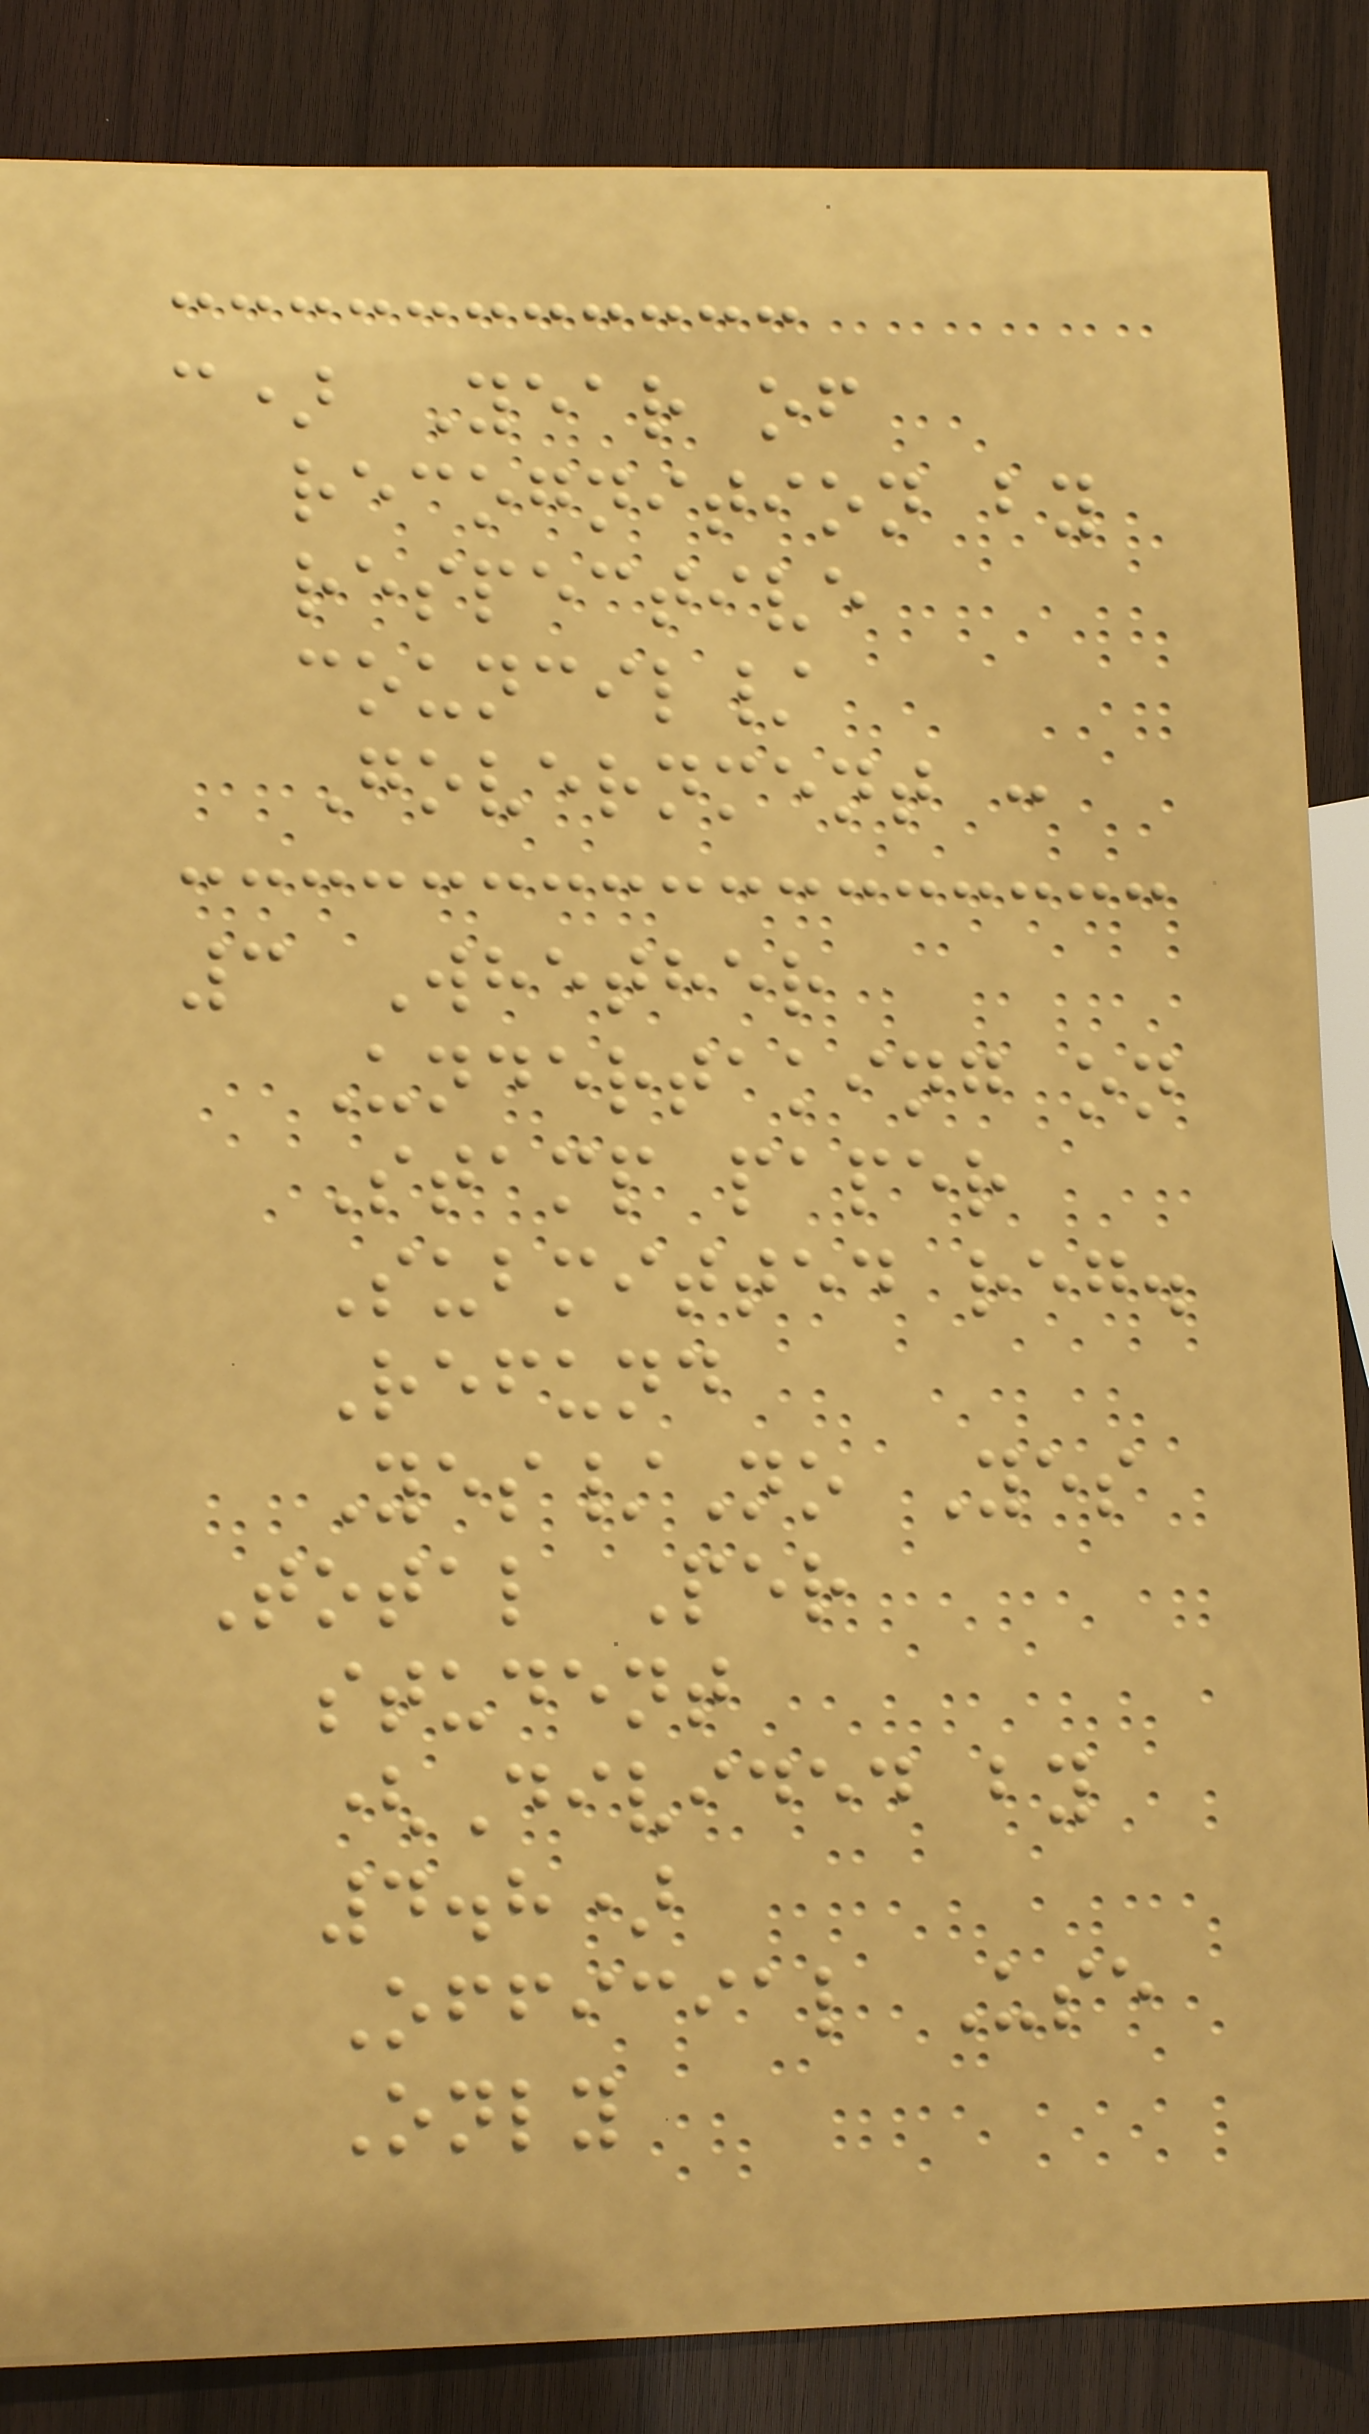c) Year of
recognition by
respective
council/
Government :
3 Whether
Undertaking on
Stamp paper
Submitted reg.
Refund
Yes/No Yes
Total Per
student
(Divided by
4.8)
Official Use
Only
